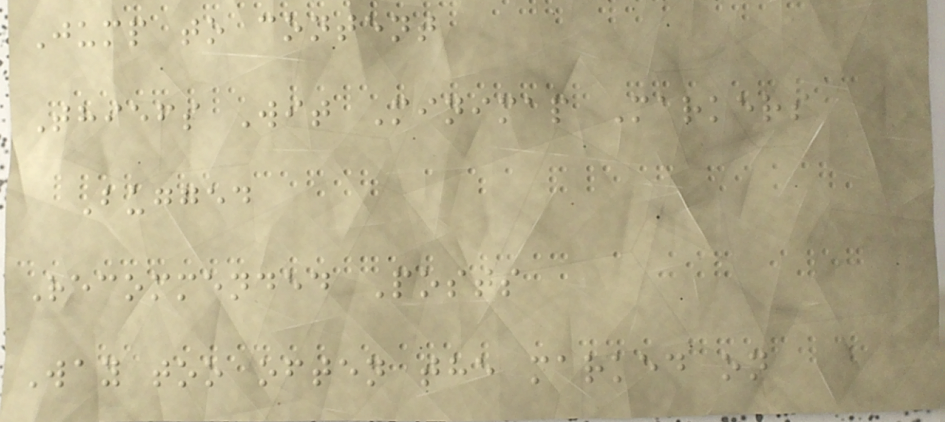Jump to content
Thiefs Wit Minimap Markers
Bugged
Recommended Posts
Way too often the marked on
